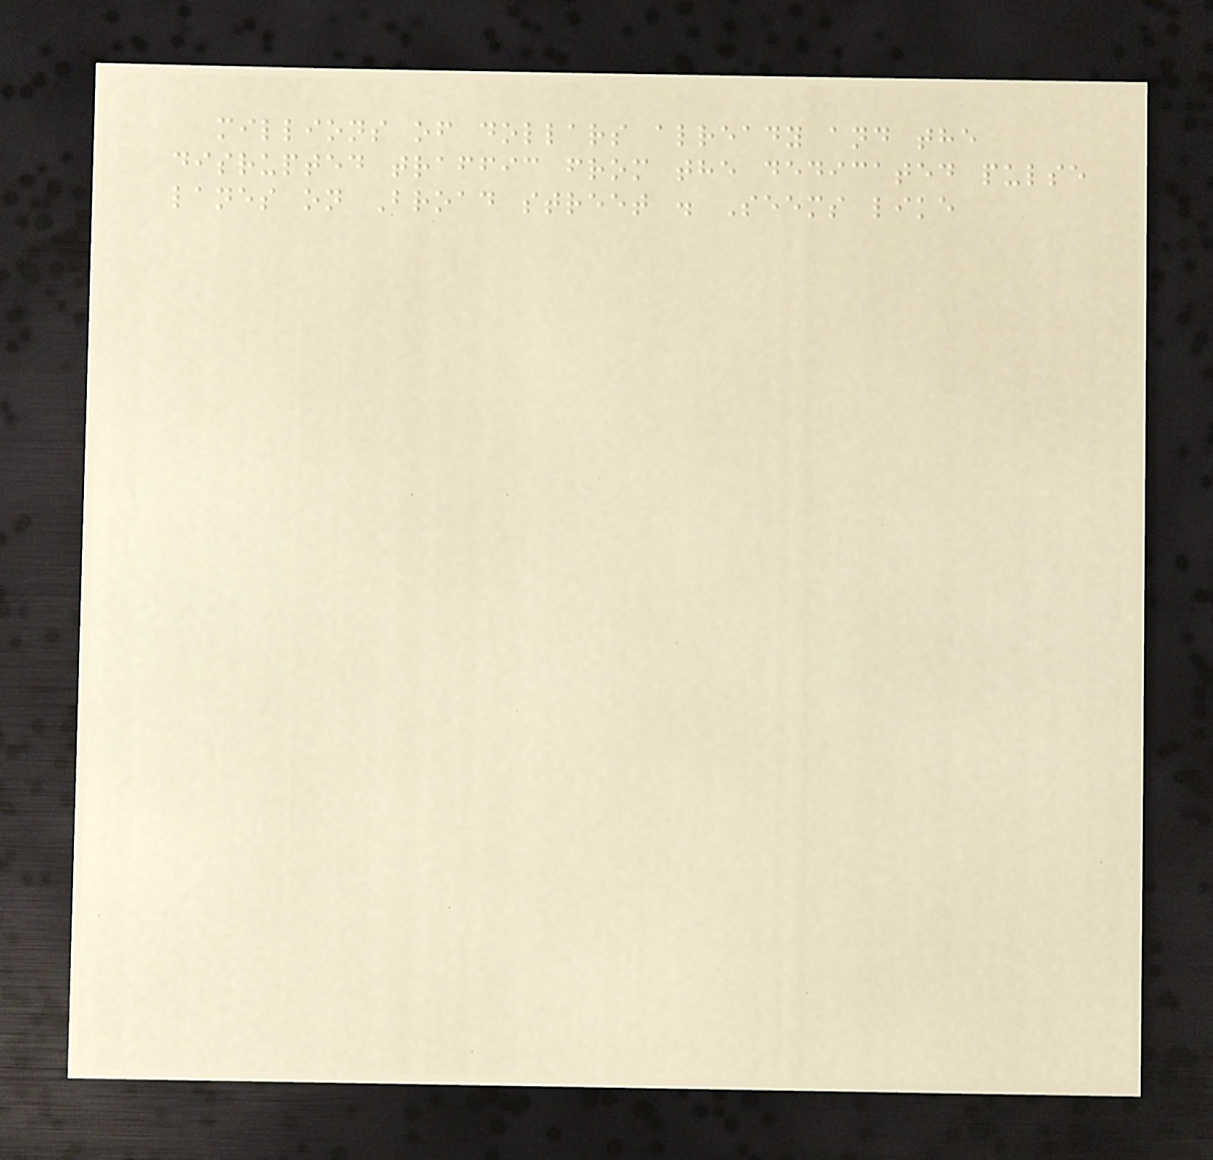millions of dollars already and the
disrupted traffic from the dedicated pulse
lanes on Broad street . Seems like
